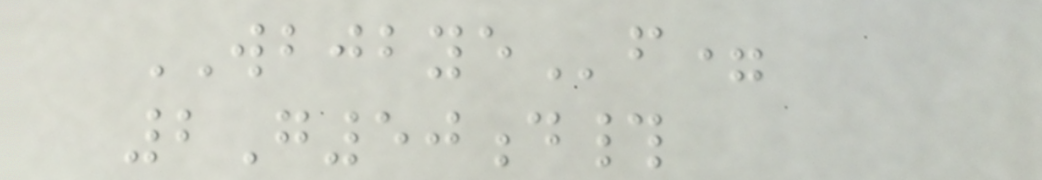WBJBYEf=
2G50d#
